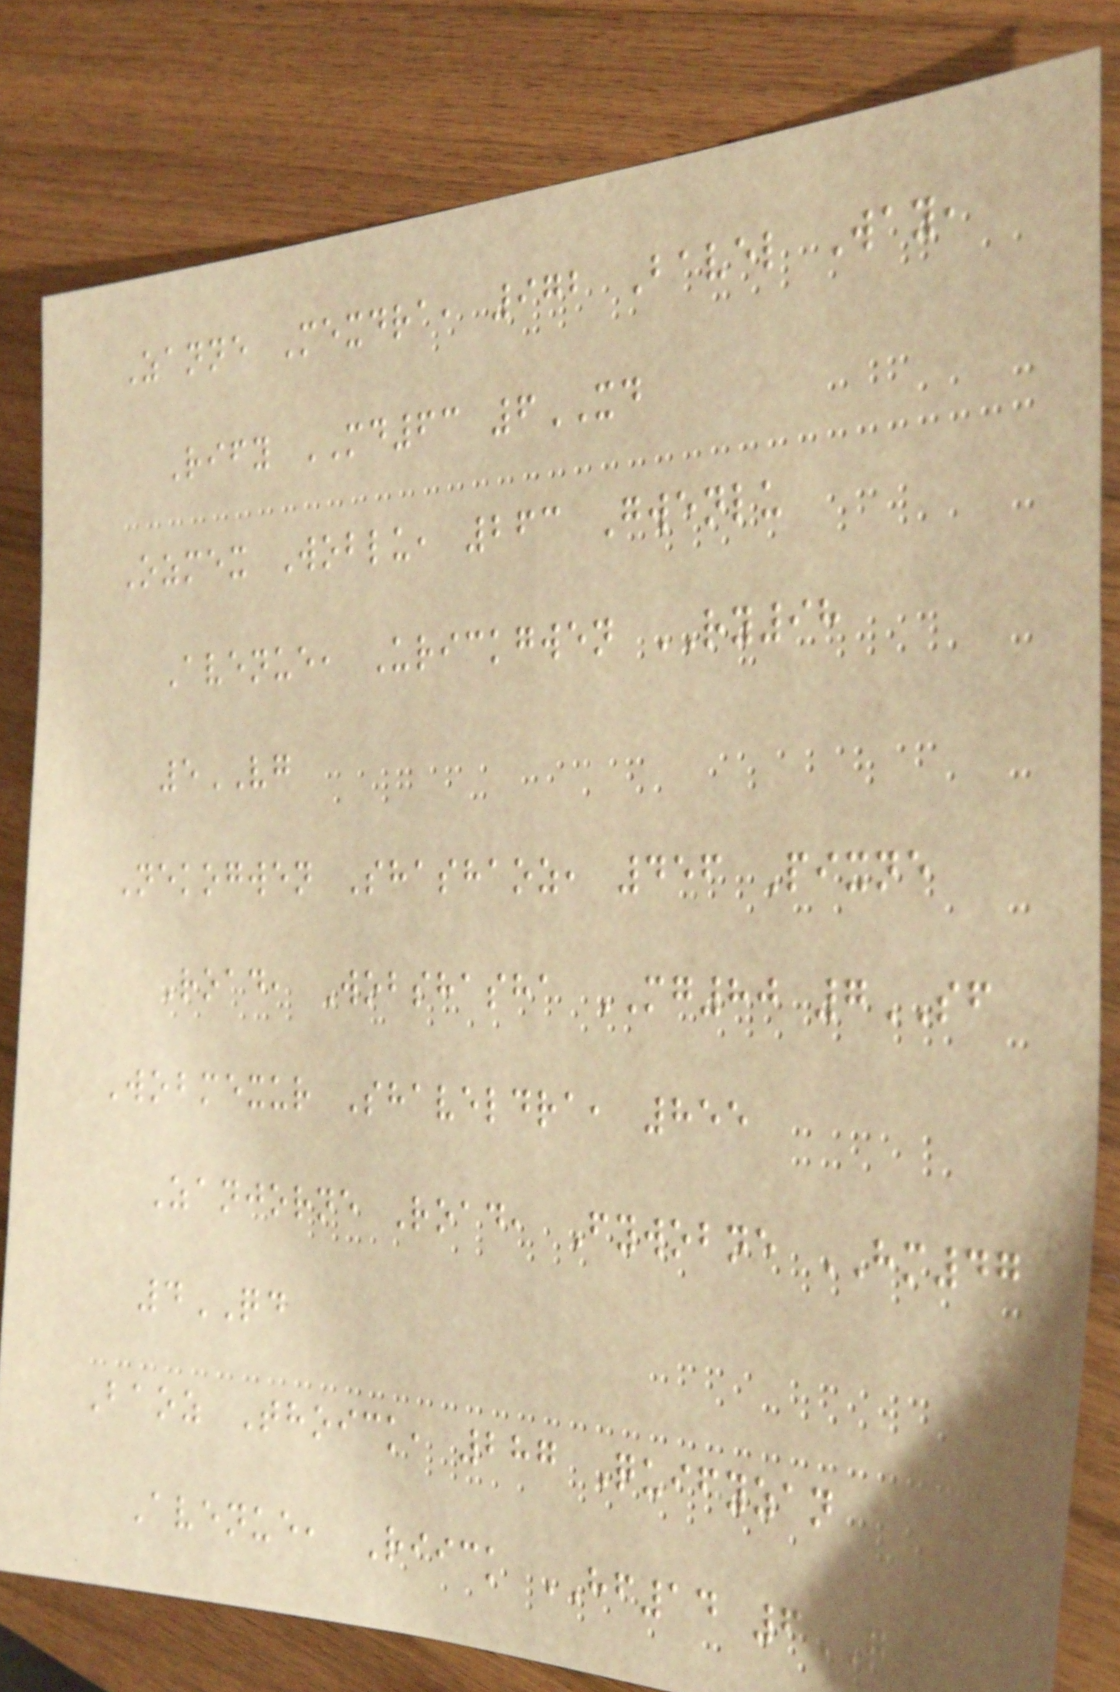Zanne Mexdra, 972 Bavel Way,
Rify MD63 6XD
Ozmex Woblu, 263 Gwenlu
Avenue, Urickgwen RY98
5VG
Nekogwen Shashaoz, 456 Pixne
Road, Wobshasha MG80 7SF
Wobmexur Shaveldra, 855
Zanjorne Road, Fywobne HM47
4QD
Baoz Thoick, 287 Quifyzan
Avenue, Riick HF14 6QT
